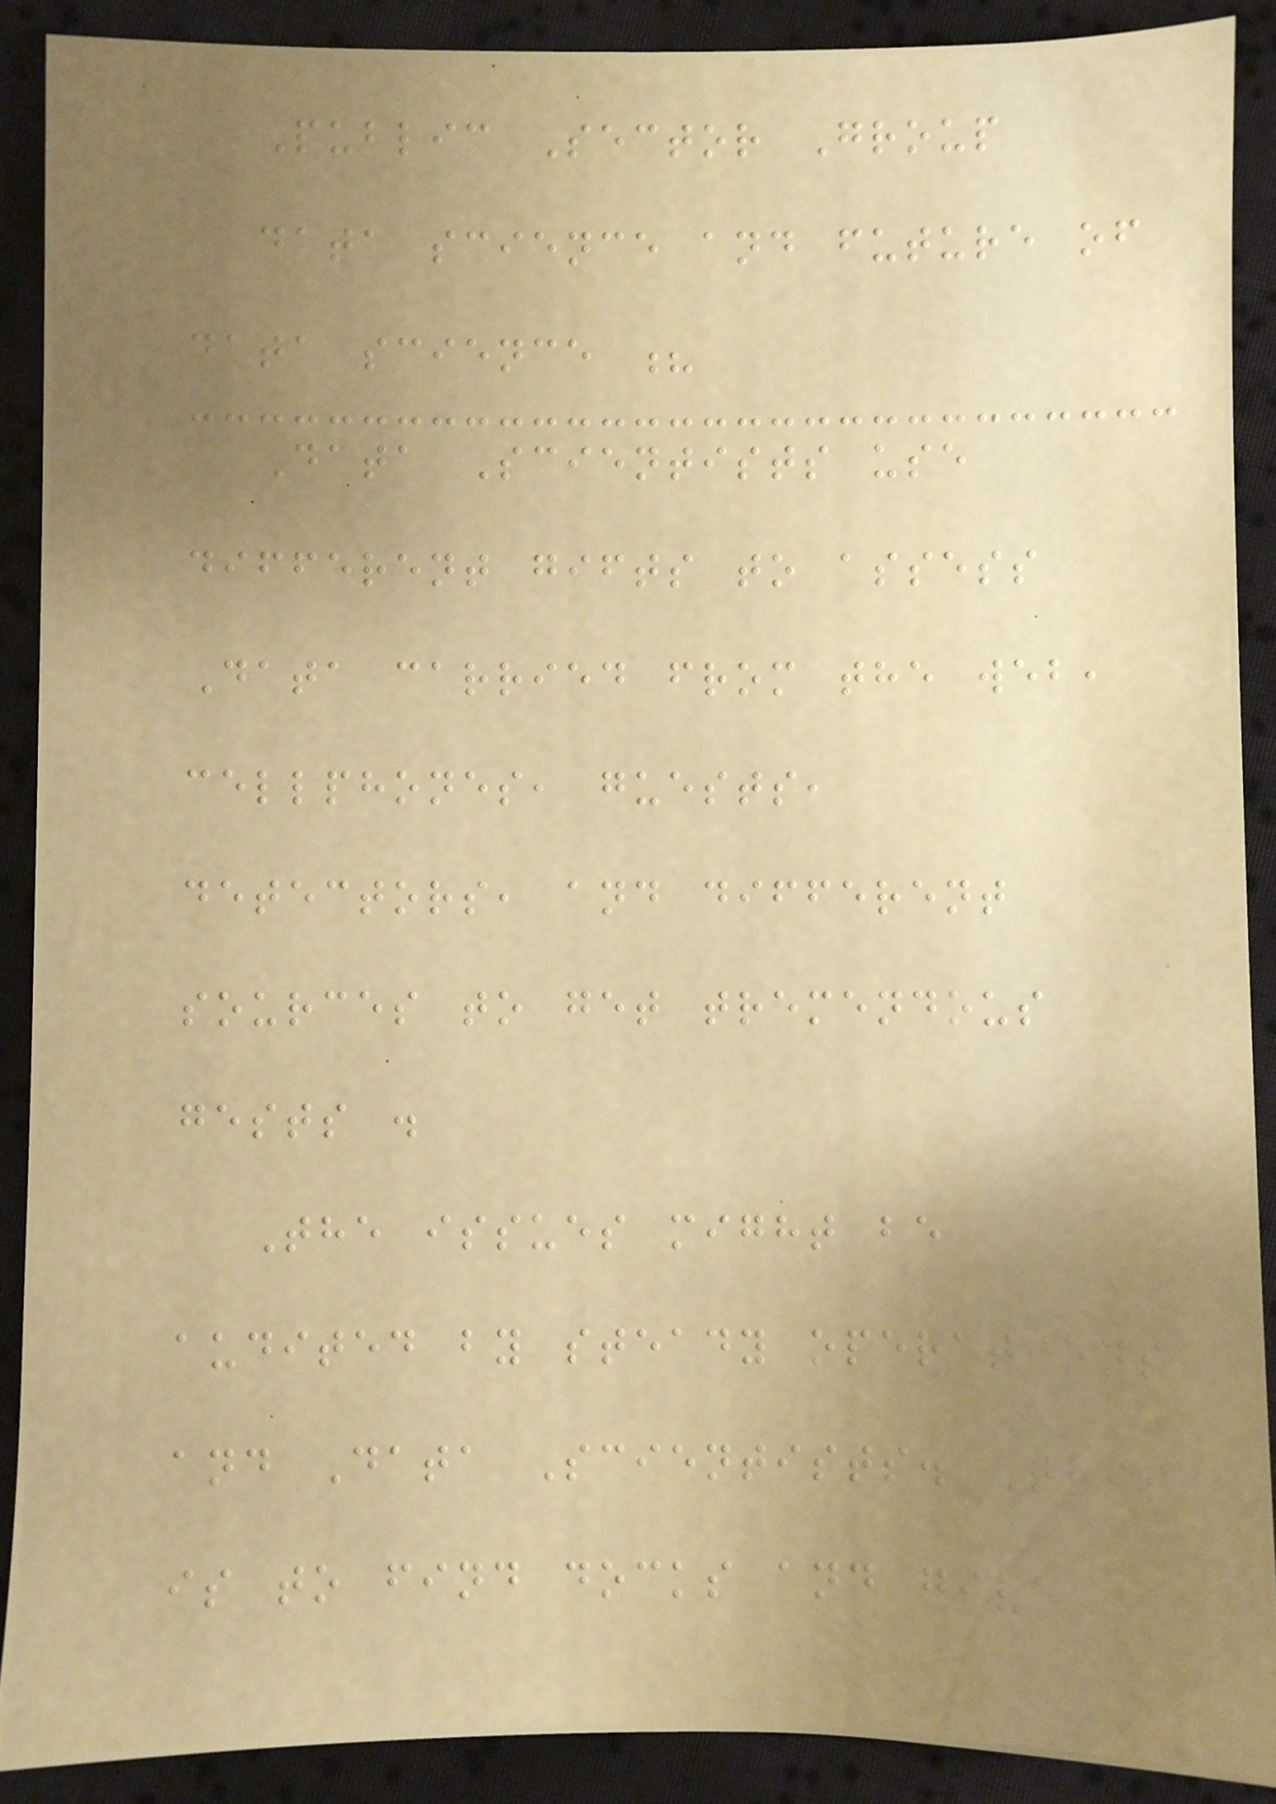Public Sector Group
data science and future of
data science ?
Data Scientists use
different gifts to assess
Data carried from the web,
cellphones, guests,
detectors, and different
sources to get tremendous
gests .
The issues might be
audited by steady operations
and Data Scientists. This
is to find docks and give
